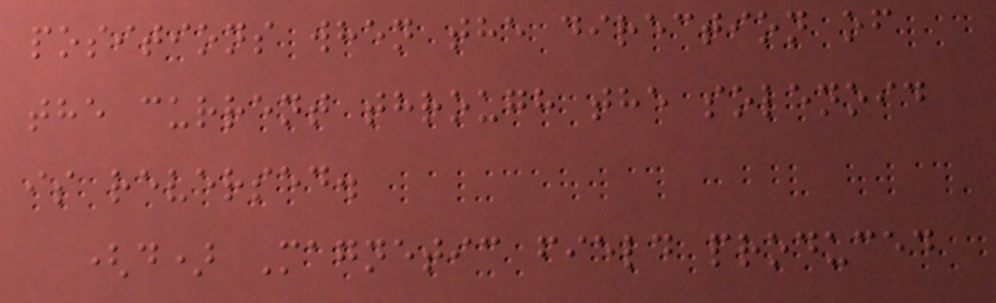positions when the direction of
the current through the solenoid
is reversed.
(d) Magnetic field produced
